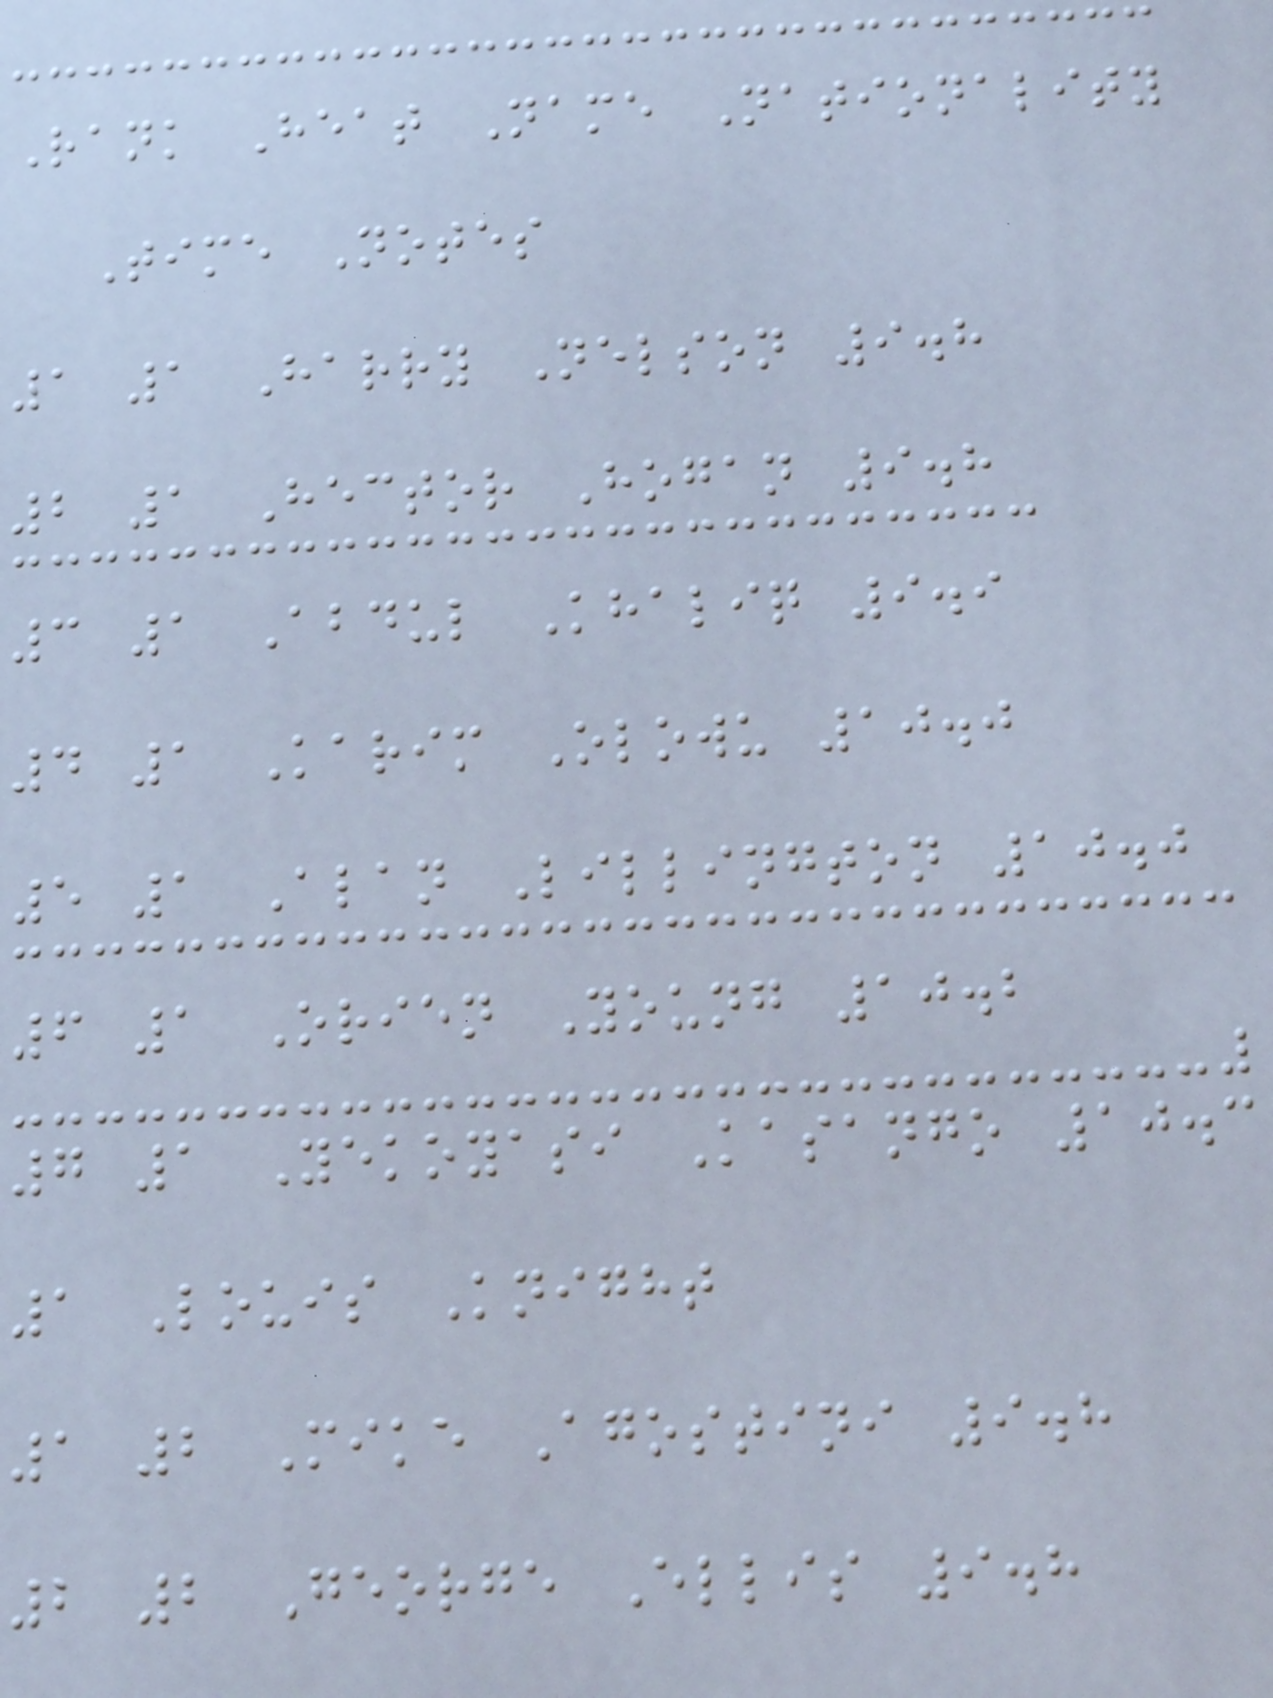Rank Heat Name Nationality
Time Notes
1 1 Harry Nelson 9.8
2 1 Hector Hogan 9.8
3 1 Abdul Khaliq 9.9
4 1 Karim Olowu 10.0
5 1 Alan Lillington 10.0
6 1 Orien Young 10.2
7 1 Yekoyasi Kasango 10.3
1 Louis Knight
1 2 Mike Agostini 9.8
2 2 George Ellis 9.8
